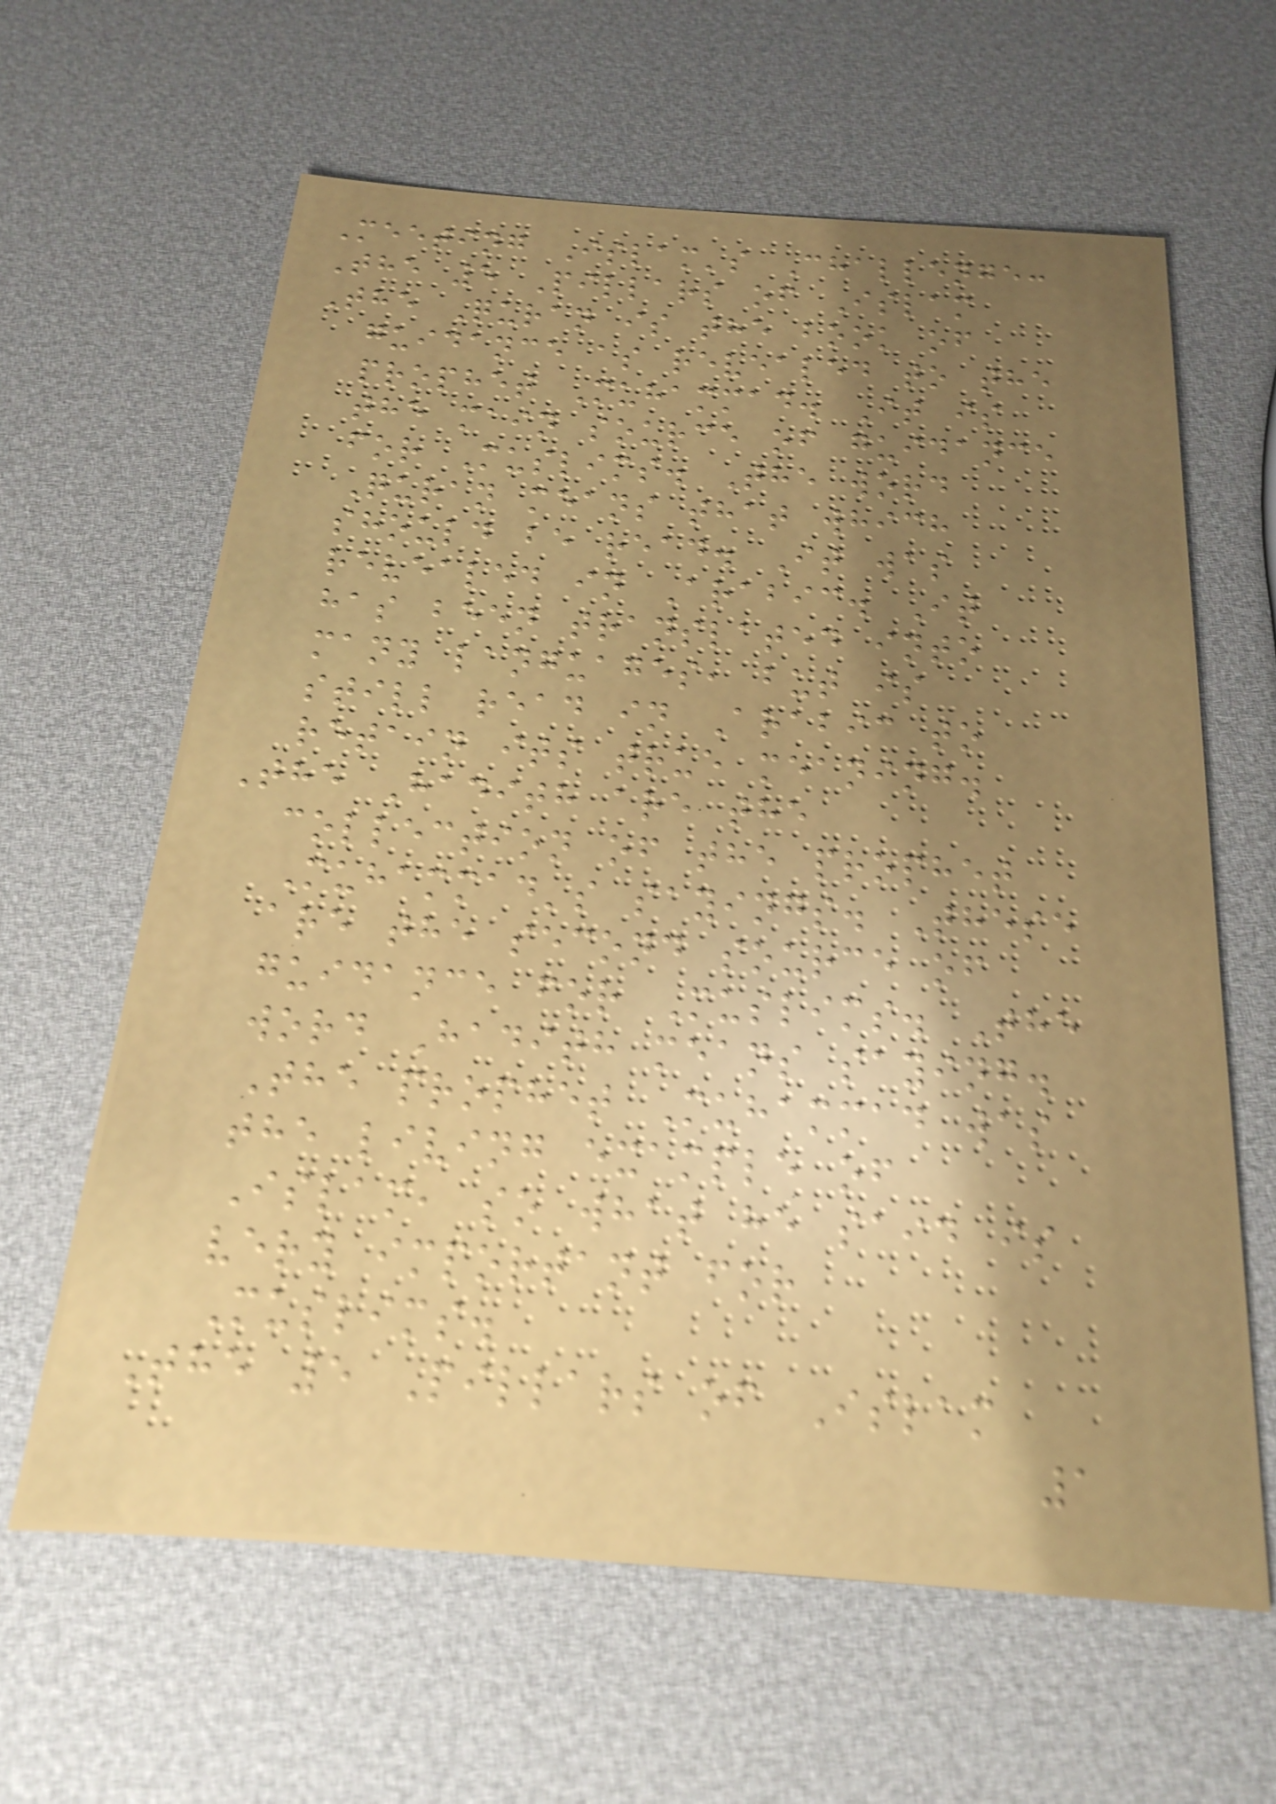Meeting Islam's Challenge:
The 5 Pillars of Islam
The Quran is the book of
guidance as revealed to the
prophet Muhammad. It is
the main source of guidance
for Muslims. The word
Quran means that which
should be read. It was
revealed in Arabic. It
has been translated into
many languages, but is
still read in Arabic to
retain its true meaning.
The Hadith are the
collection of the prophet
Muhammad's sayings. These
are the second source of
guidance for Muslims. The
word Hadith means saying.
The prophet Muhammad was
the living example of
Islam, so what he said is
very important for
Muslims.
The 5 Pillars of Islam
1
